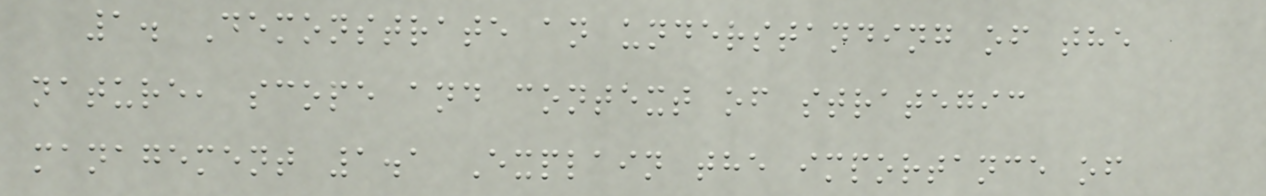1. Demonstrate an understanding of the
nature, scope and context of strategic
management 1.1 Explain the importance of
